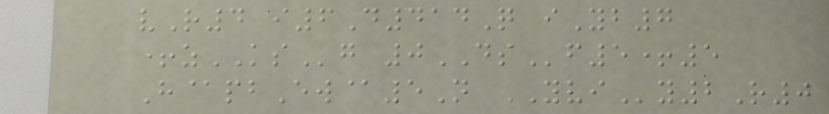vR4 i6D414Q iYb7
+zKSg 0DSf5+5
H@pbEw@5N YVIy2R0
